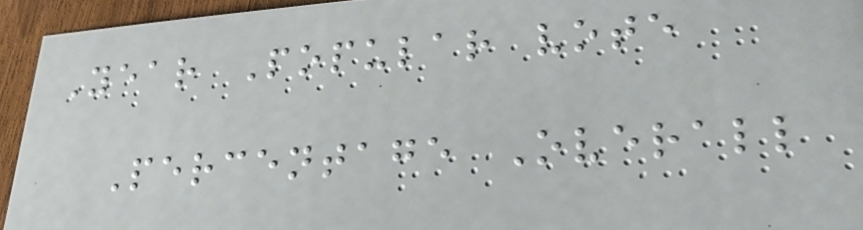Year Popular vote
Percentage Overall
